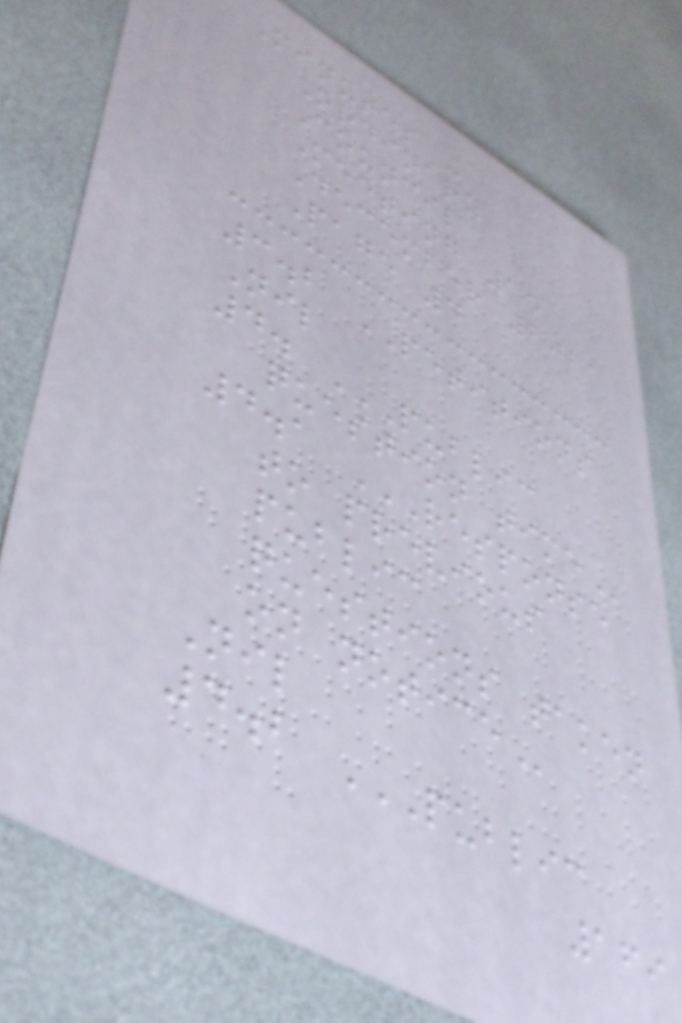Minutes -
Ordinary
Council
Meeting 15
December 2021
Page 4
3.2 PETITIONS
Nil
4. PUBLIC
QUESTION TIME
4.1 RESPONSE
TO PREVIOUS
PUBLIC
QUESTIONS TAKEN
ON NOTICE
Nil
4.2 PUBLIC
169
